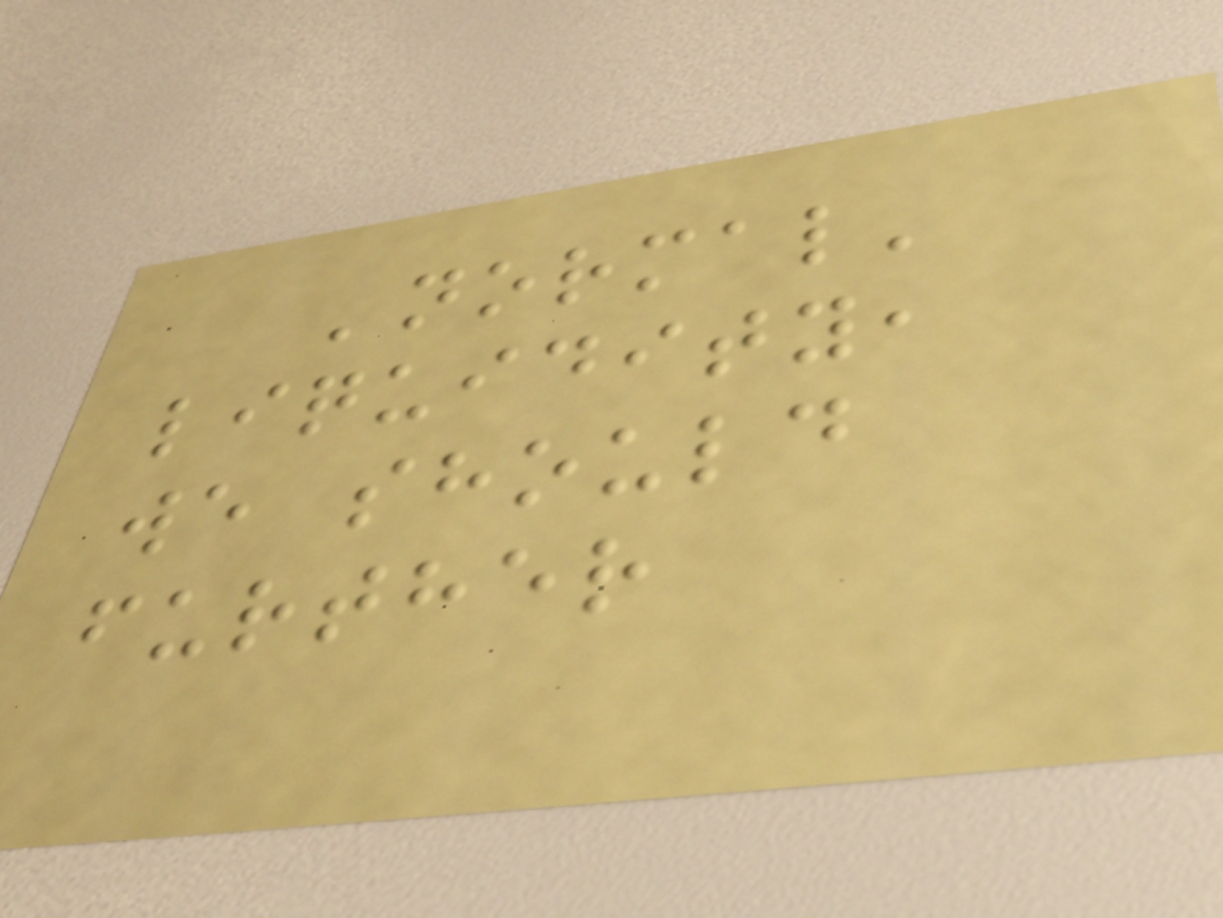'normal'
liquidity,
we should
further
